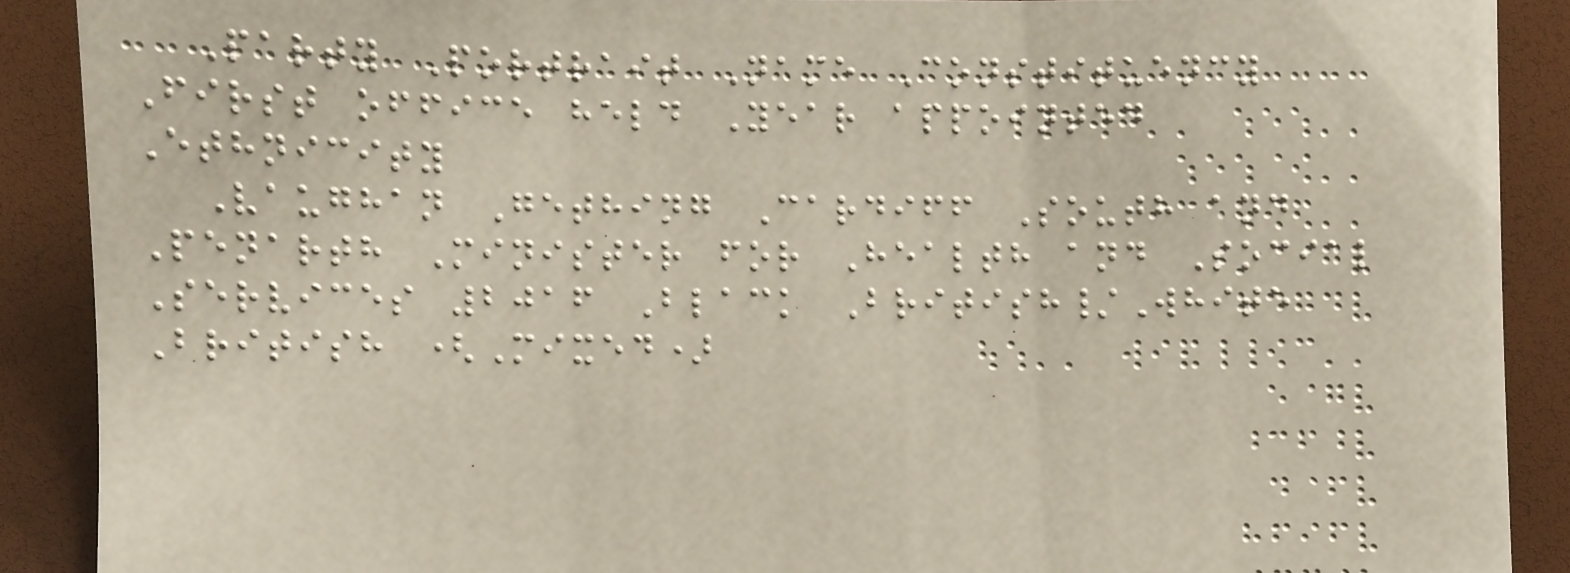Party Portrait Name Constituency
First office held Year appointed
Ethnicity
Vaughan Gething Cardiff South and
Penarth Minister for Health and Social
Services 2016 Black British/White
British (Mixed)
